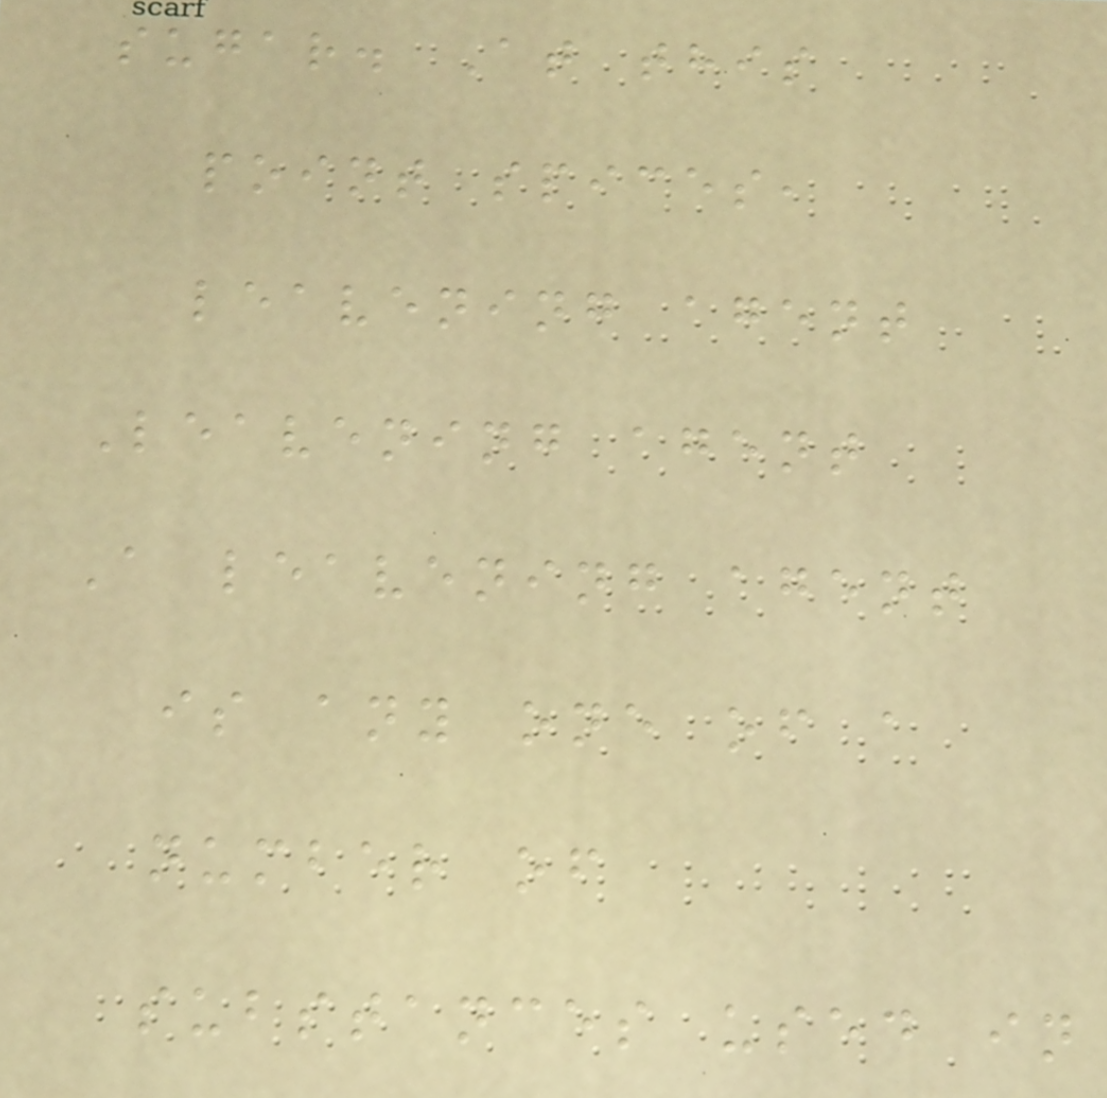sugar. At this
point spices,
leavening agent
Leavening agent
A leavening agent
is any one of a
number of
substances used in
